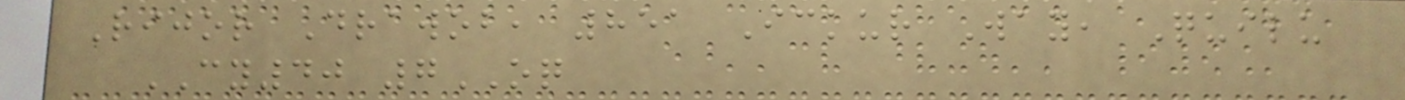Rijor Drawob, 851 Ickur Way, Quilu
CY40 7OQ
